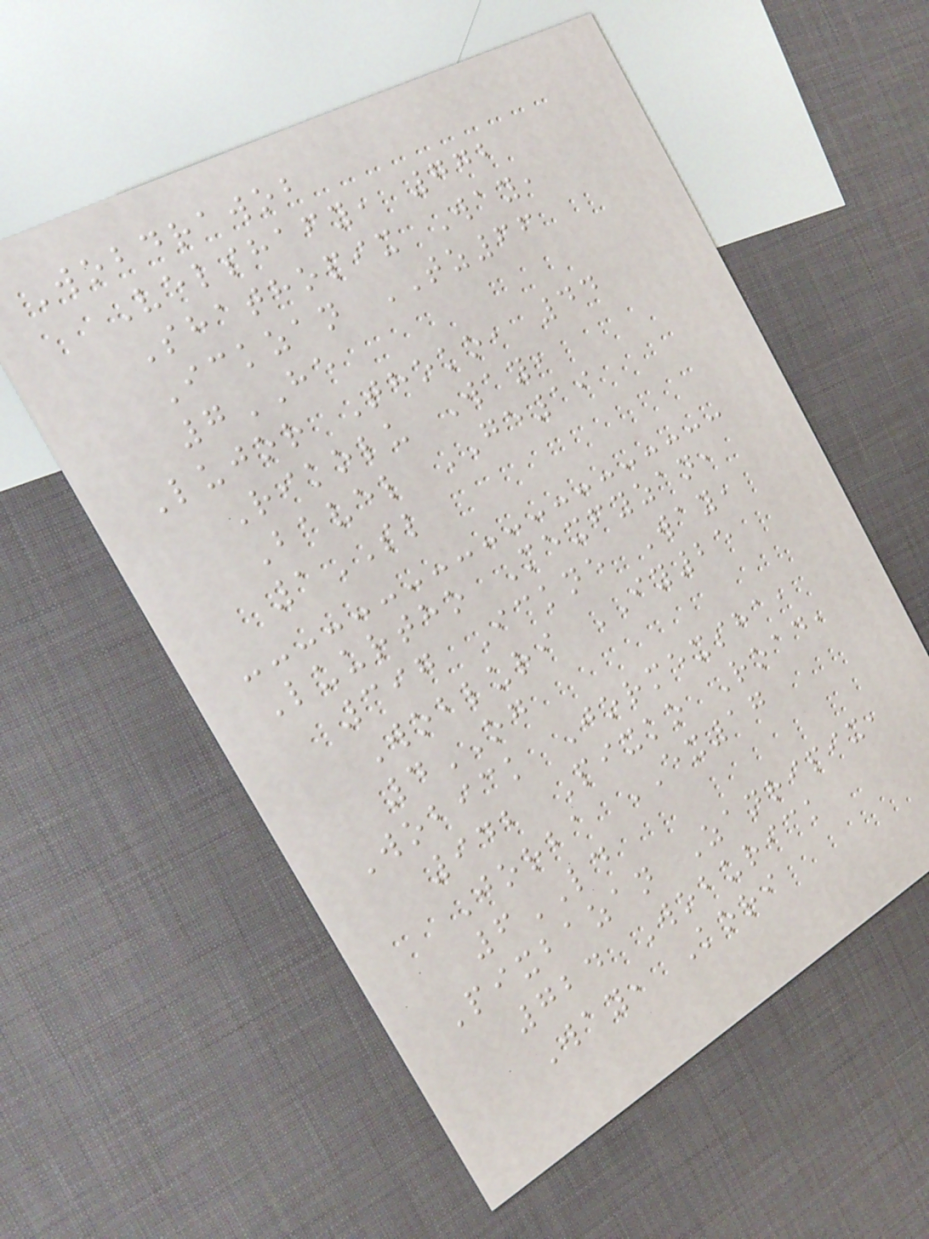Wobdrawob
Velshafy, 772
Shathopix Way,
Ickzan TZ66
7HE
Lujor Thoko, 44
Rikolu Way,
Bavel GE19
1SL
Luurtho Mexfyzan,
397 Ickne Way,
Wobluri IY25
4OG
Wobick Jormexsha,
942 Pixko Road,
Jorba EX17
6LD
Pixbazan Zanripix,
724 Woburick
Way, Kori
